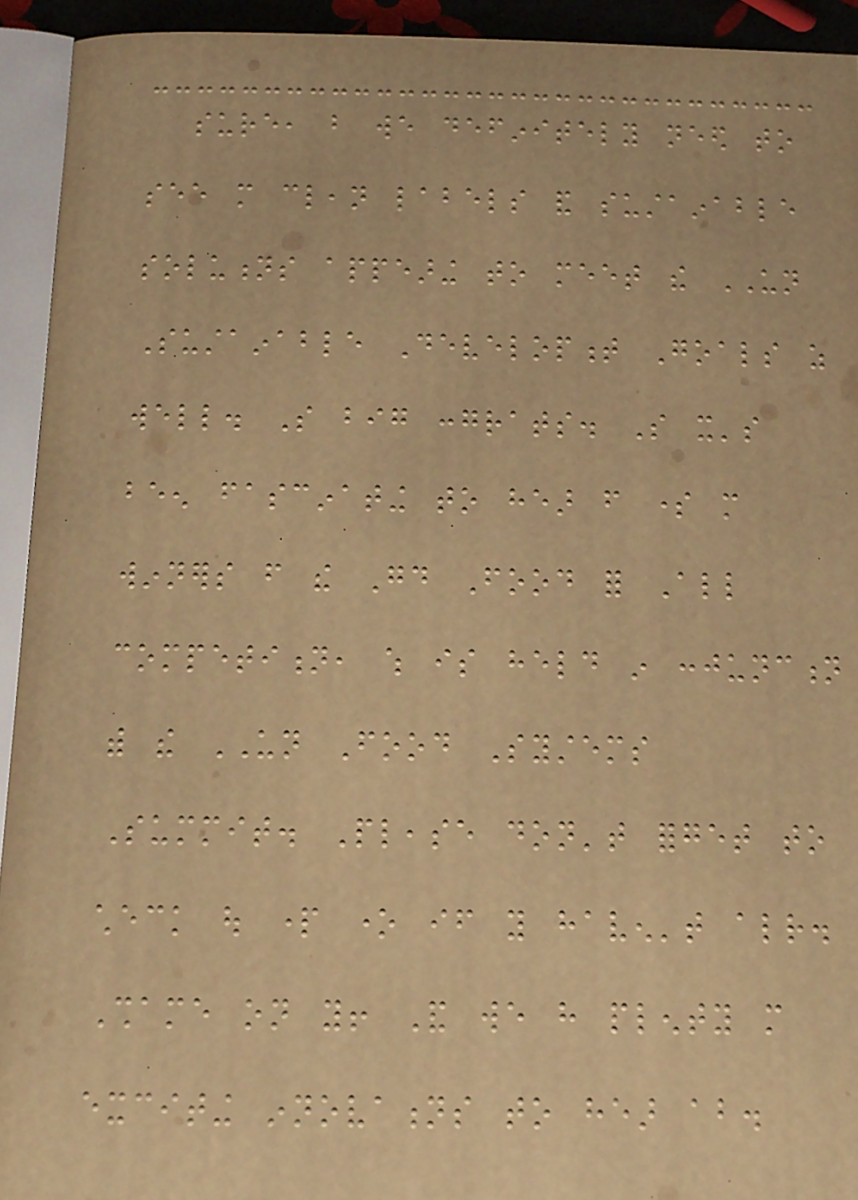sure, but we definitely need to
see more clean labels and sustainable
solutions appearing to meet the UN
Sustainable Development Goals as
well. So big congrats. So it's
been fascinating to hear from some more
winners from the Good Food for All
competition, which is held in conjunction
with the UN Food Systems
Summit. Please don't forget to
check out part one if you haven't already.
Shame on you! And we have plenty more
exciting innovations to hear about.
